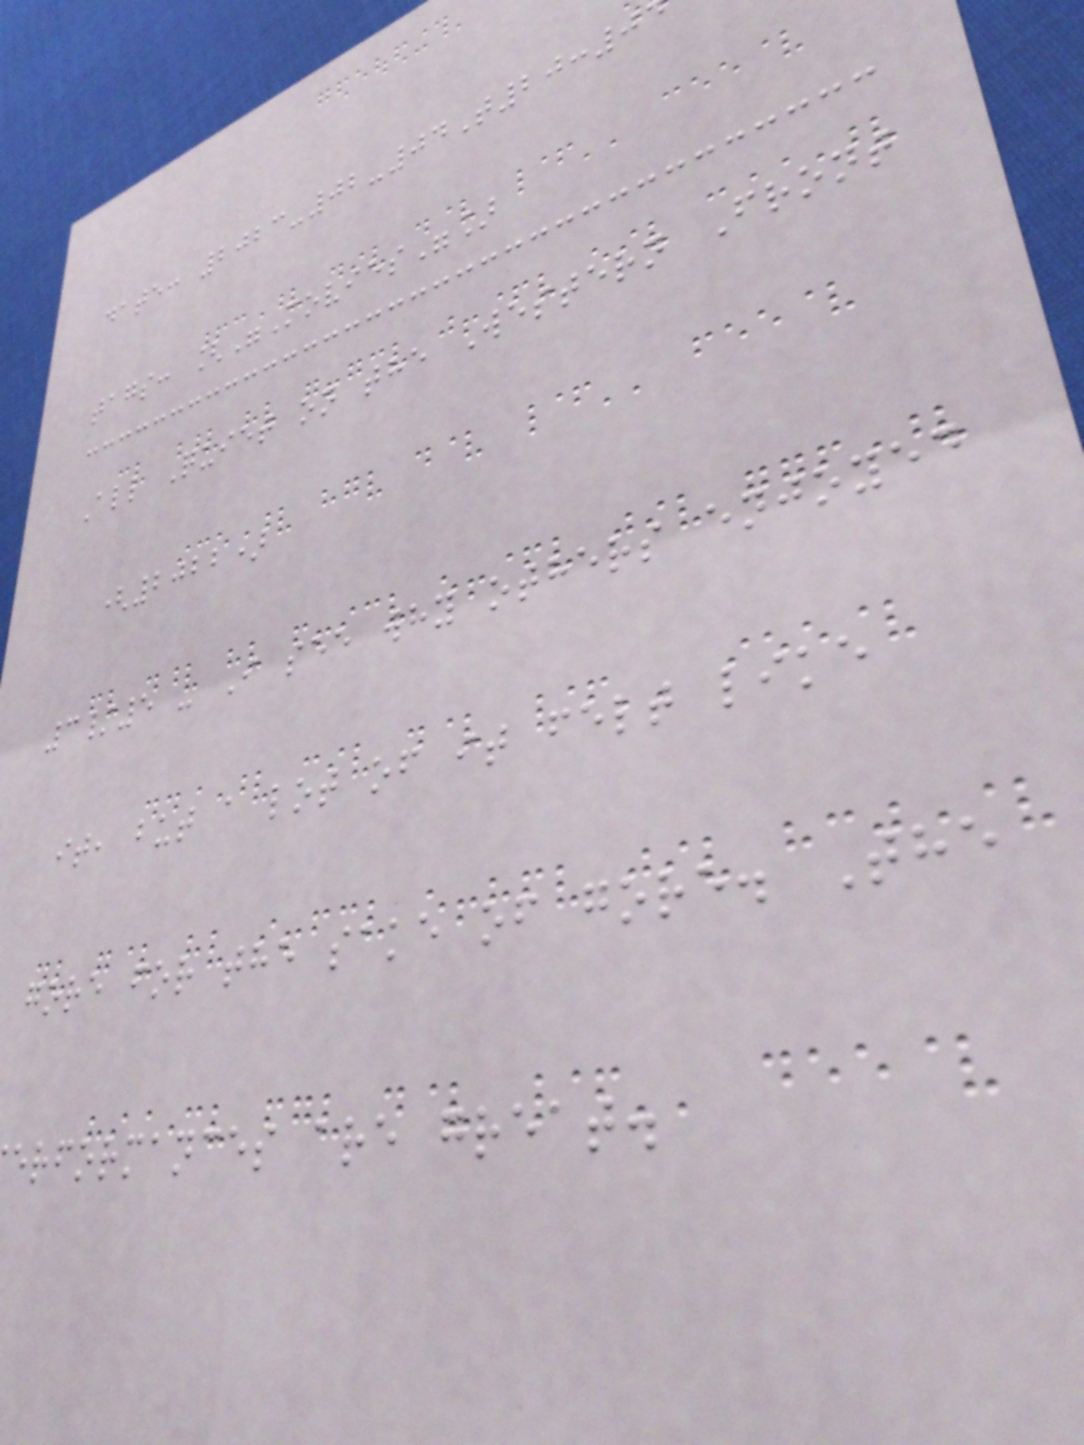date: 2023-02-04T20:0
tags: ["Movies"]
All Quiet on the Western Front
(2022)
3/5 - I see why others enjoyed
it, but a lot of it felt like
gore for the sake of gore. The
erformances are great.
